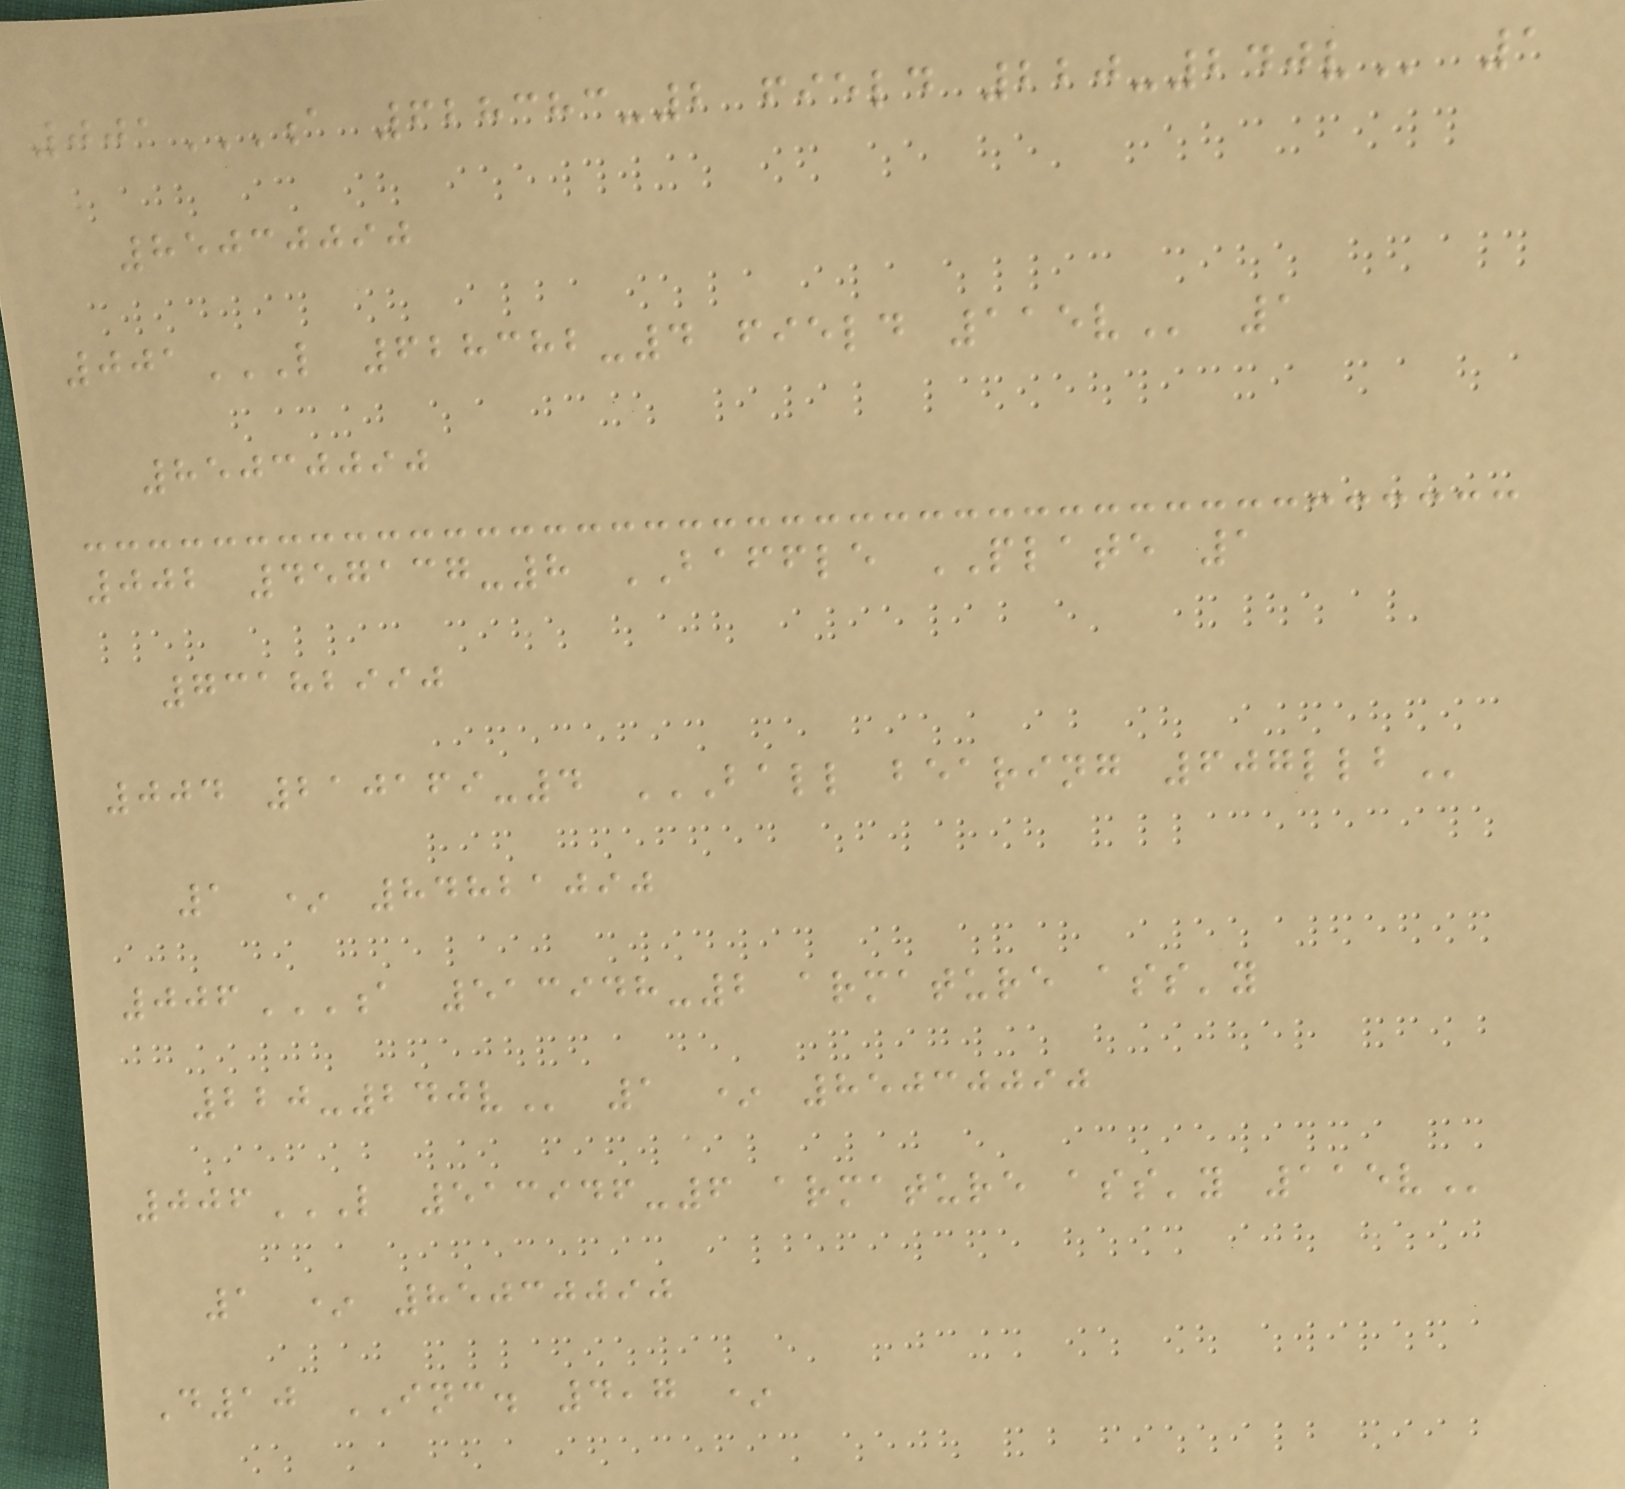001A 628383-2 FIELD 220-240V 1
85030090
001L 628382-4 FIELD 115V 1
85030090
002 457137-8 BAFFLE PLATE 1
73182990
004 210169-4 BALL BEARING 607LLB
1 * 84821090
006A 513948-2 ARMATURE ASS'Y
220-240V 1 * 85030090
006L 513946-6 ARMATURE ASS'Y 115V
1 * 85030090
D10 INC. 4,7 *
